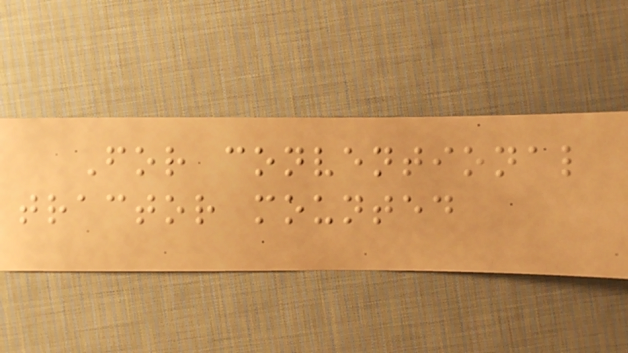For conventional
tractor mounted
